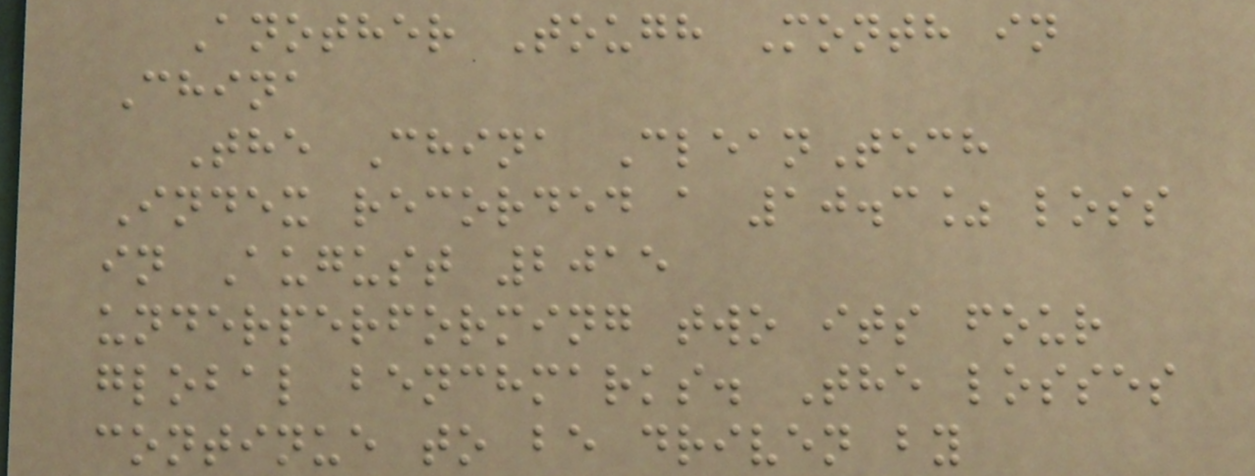Another Tough Month in
China
The China CleanTech
Index recorded a 10.3% loss
in August 2015
underperforming two its four
global benchmarks. The losses
continue to be driven by
